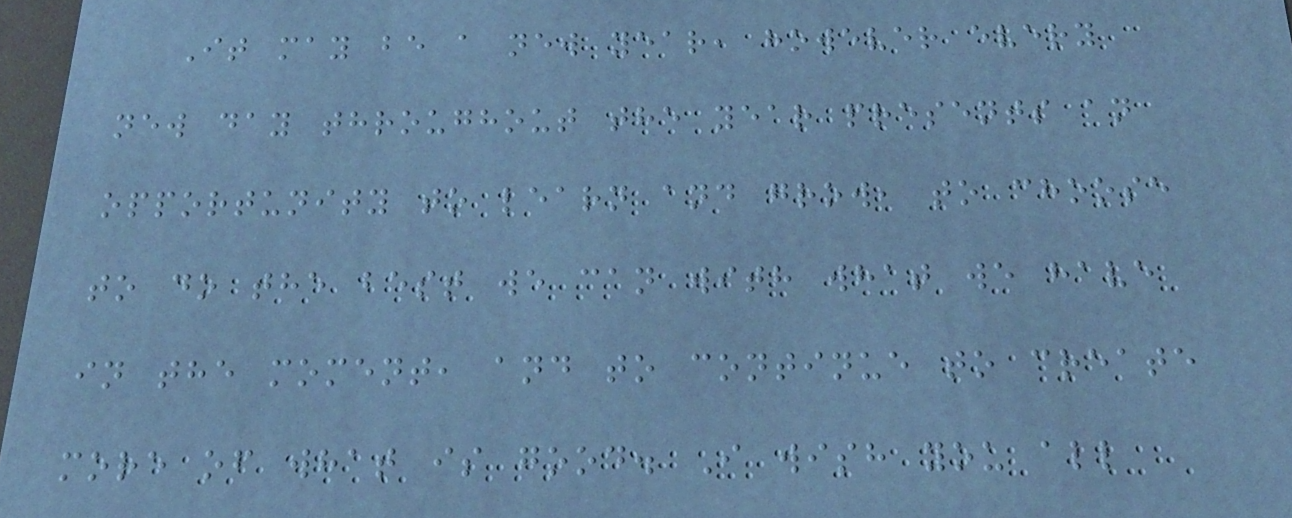It may be a new year, however every
new day throughout the year presents an
opportunity to learn and grow, to choose
to do the best we can with what we have
in the moment, and to continue to create
more of what is good. I wish you all
